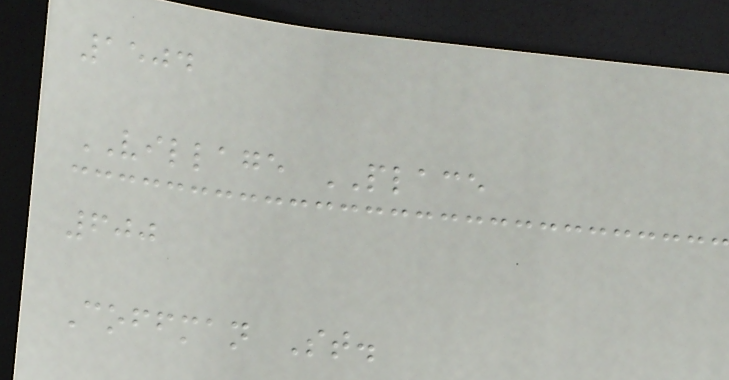1504
VILLAGE PLACE
600
Coffman St.
